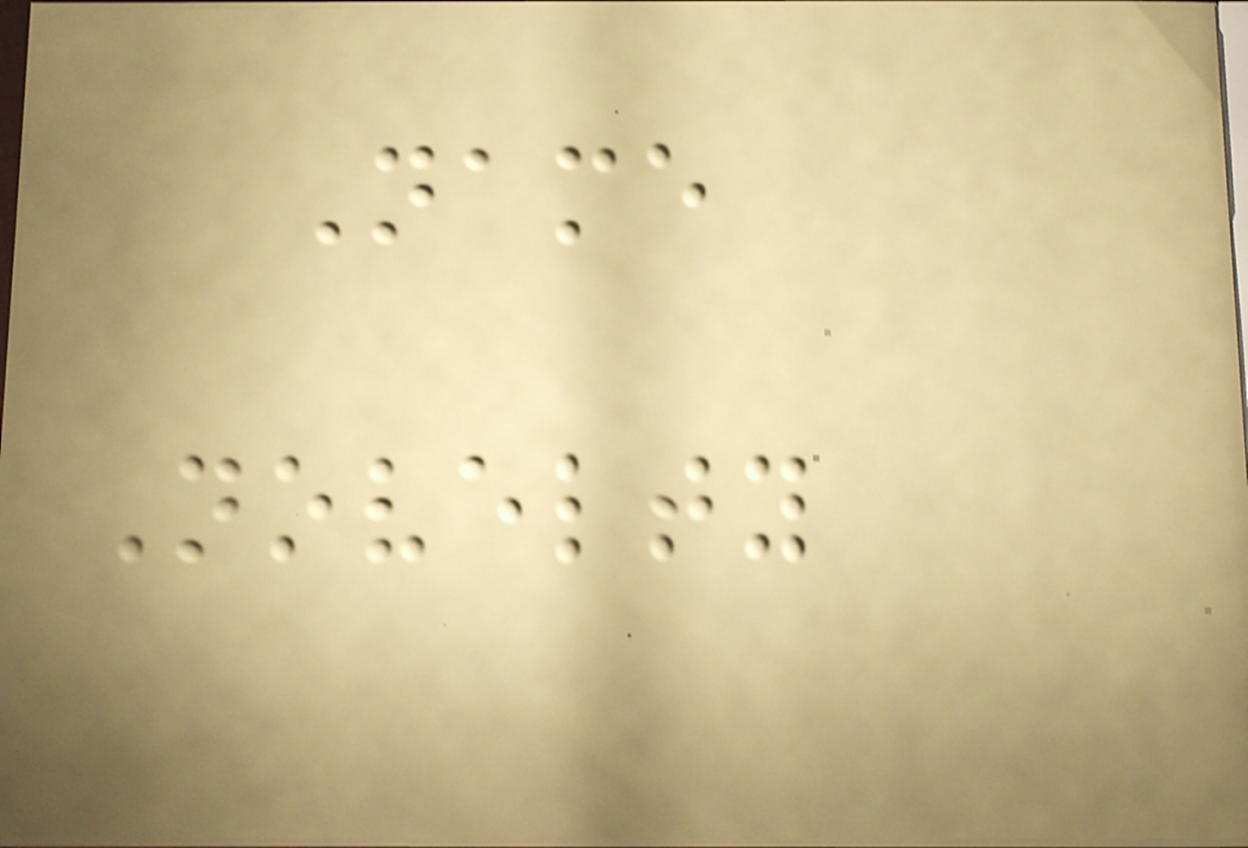Name
Novelty
